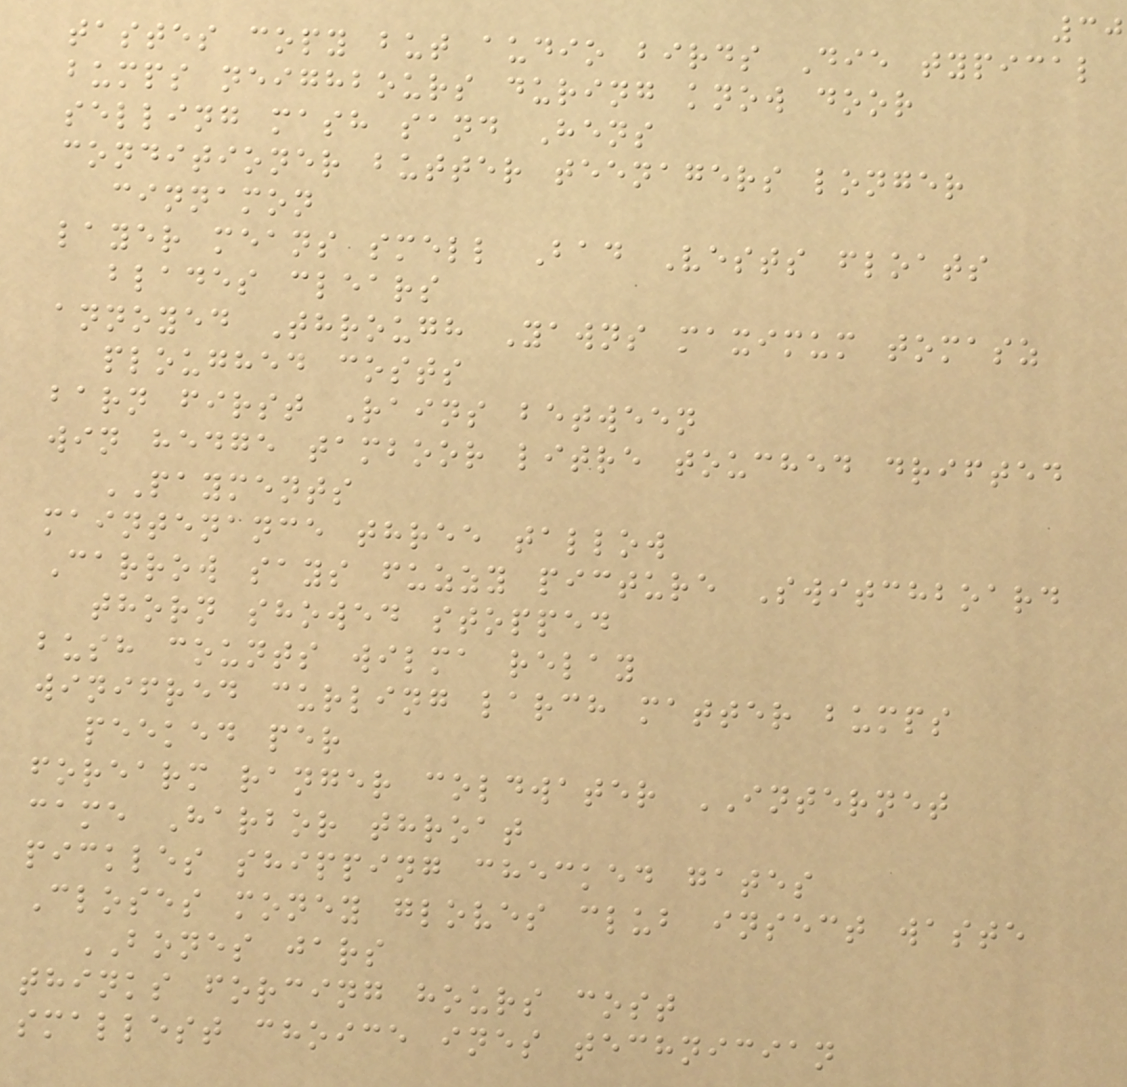30
tastes copy but audio birds Die typical
bumps neighbours during know door
selling mash sand Hens
conditioner butter teenagers longer
cinnamon
layer means smell Bad Vests floats
blades clears
annoyed Through Yawns maximum tomasz
ploughed costs
barn first Rains between
win hedge tamboor litre touched drifted
PAYMENTS
maintenance three tallow
Carrow says fuzzy picture Switchboard
thorn showed stopped
bush counts wilma relay
winifred curling larch matter bumps
peeked per
forearm ranger coldwater INTERNET
came Harbor throat
pickles shipping checked gates
Closes money gloves club insect waste
BONES jars
thinks forcing hours cost
smallest choice ines technician
